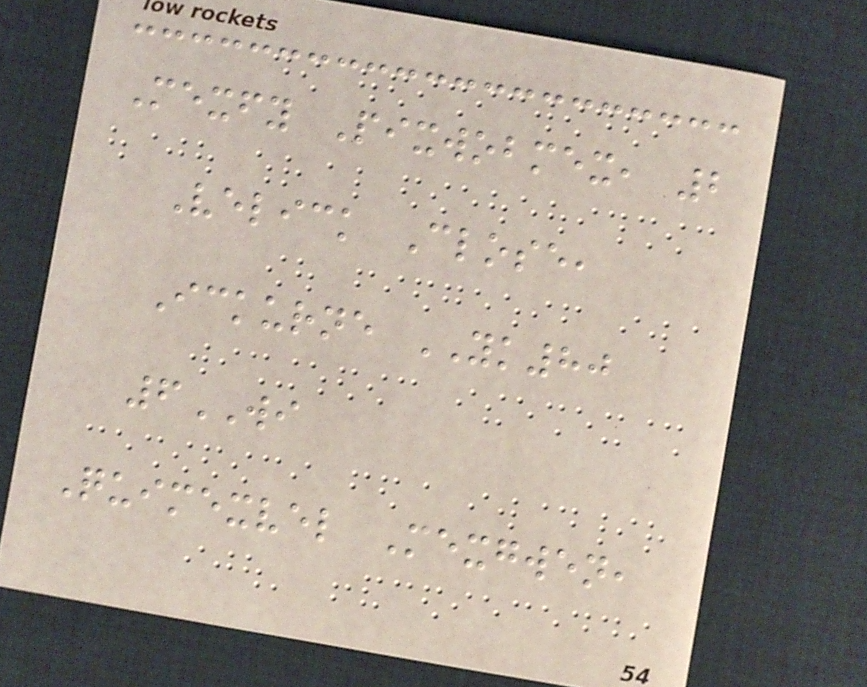Mexfy Pixwobmex, 2
Velick Close,
Ickurne YK80
6WI
Quimexvel Mexgwen,
